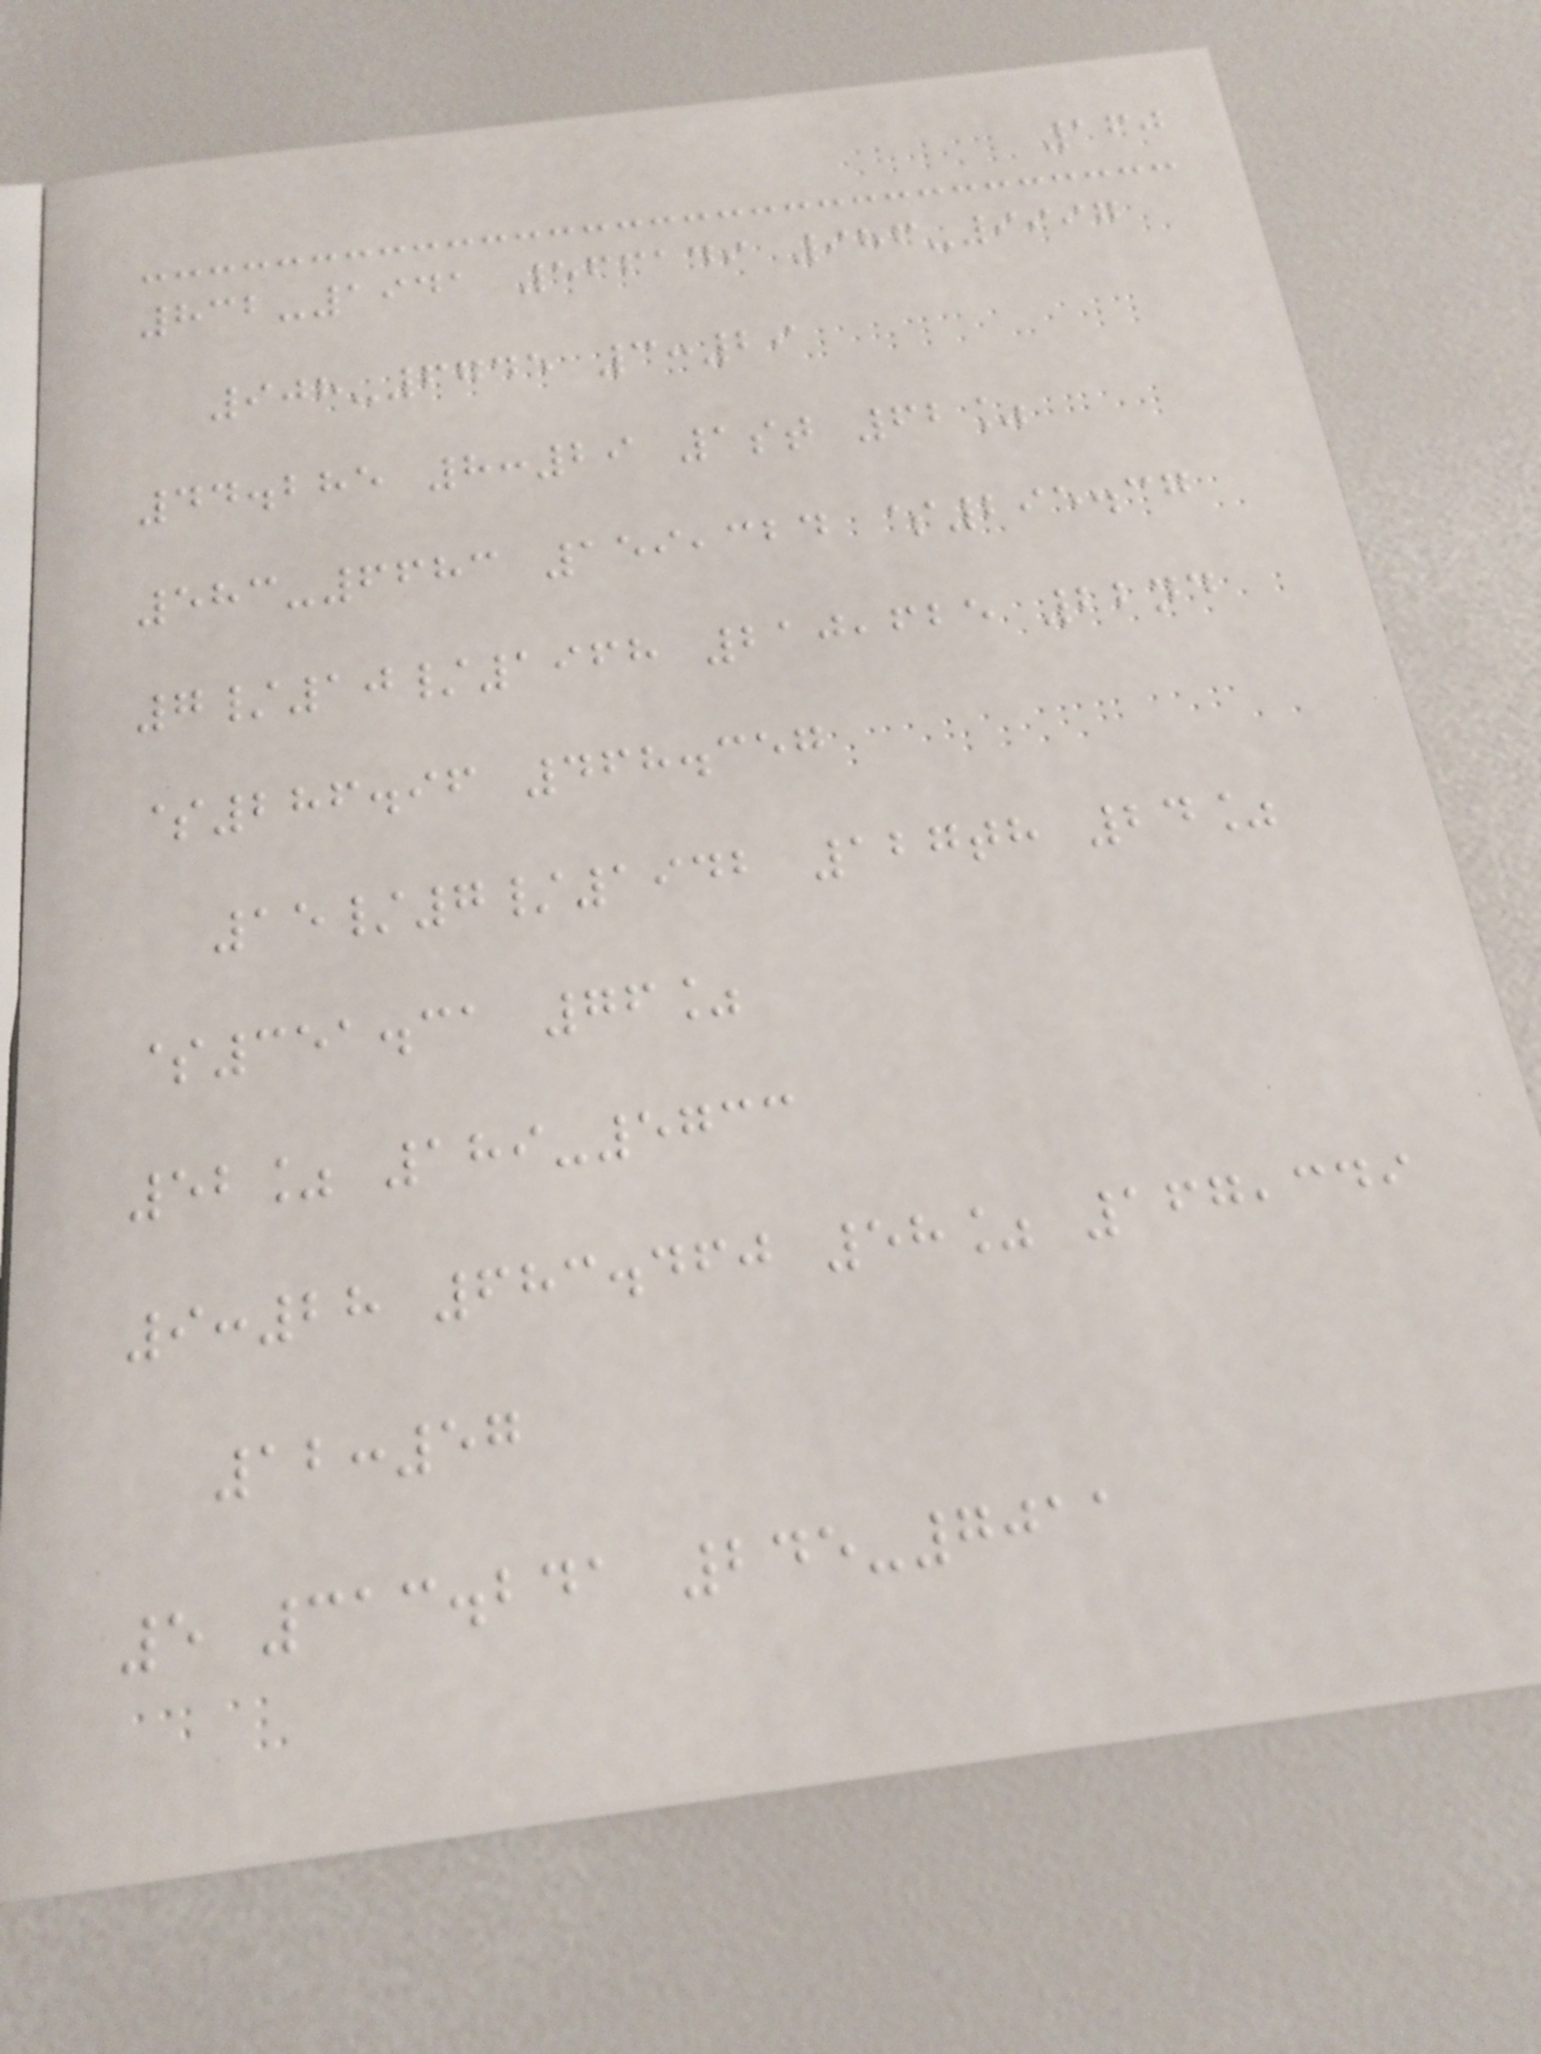160
832-1941 566149 986-9997
908-6745 3:29
44.285 8:29 1st 62%
583-6683 159,324 $295.37
7/10/1968 210,625 22nd
$286.96 468.357
15/7/1942 127th 24%
$351.31 76%
52% 189-5733
9:28 683.460 58% 167,349
12:57
5 313.241 245-7011
